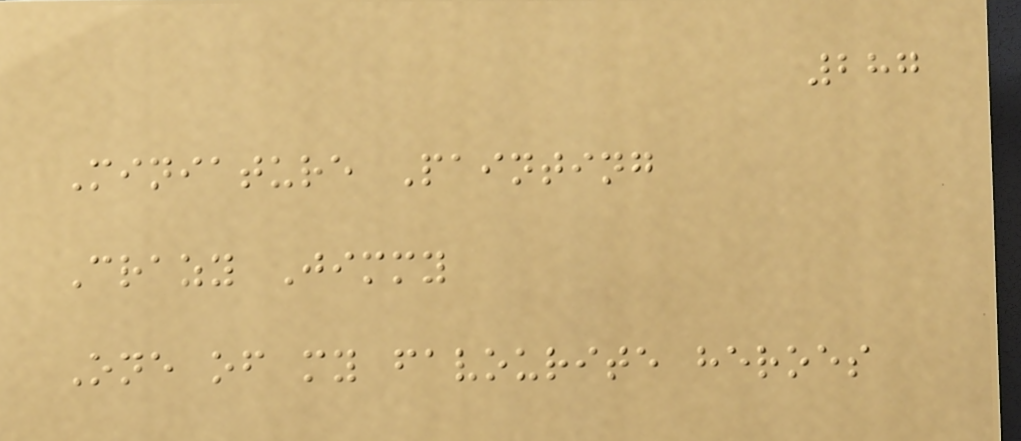287
Miniature Painting
Crazy Jimmy
One of my favourite heroes
